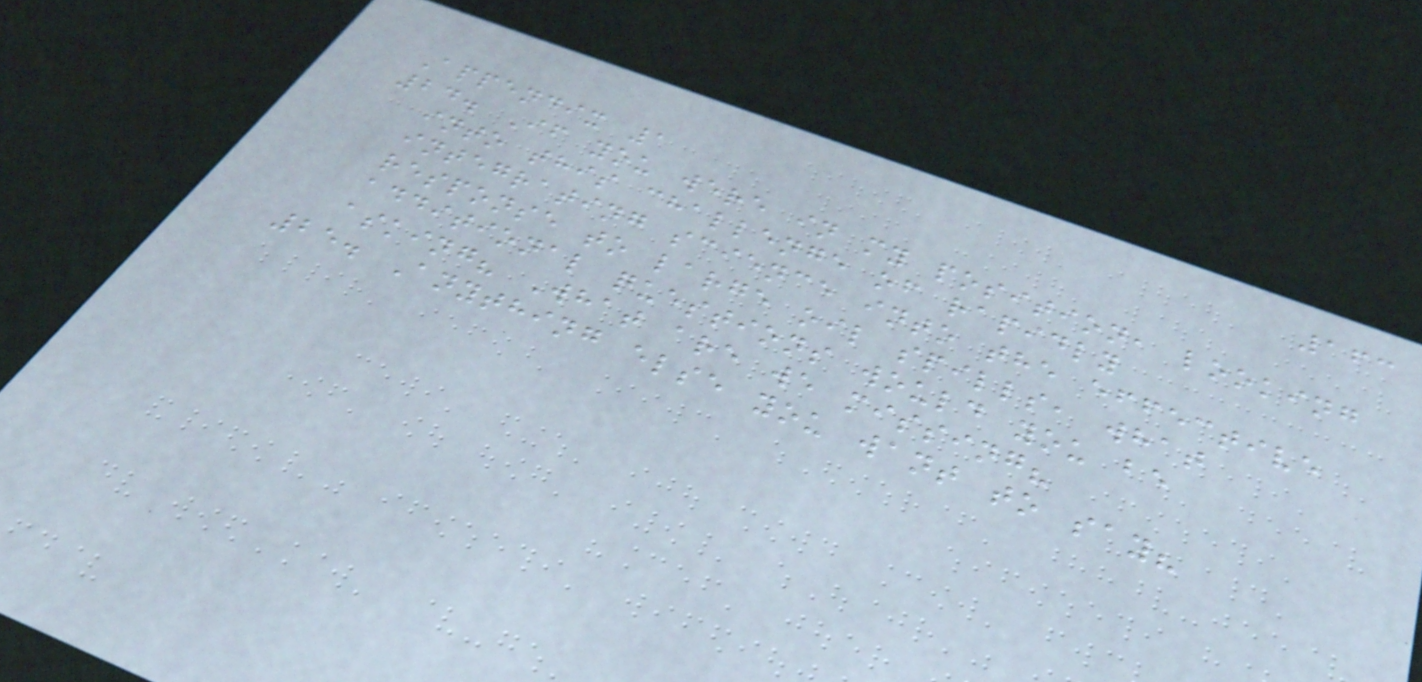163
Appendix 1
24. If you were in my position, looking
into this challenge of rapidly
integrating science into the effective
response to large oil spills, what
additional questions would you be
asking? What are we missing?
25. Anything else you want to say?
